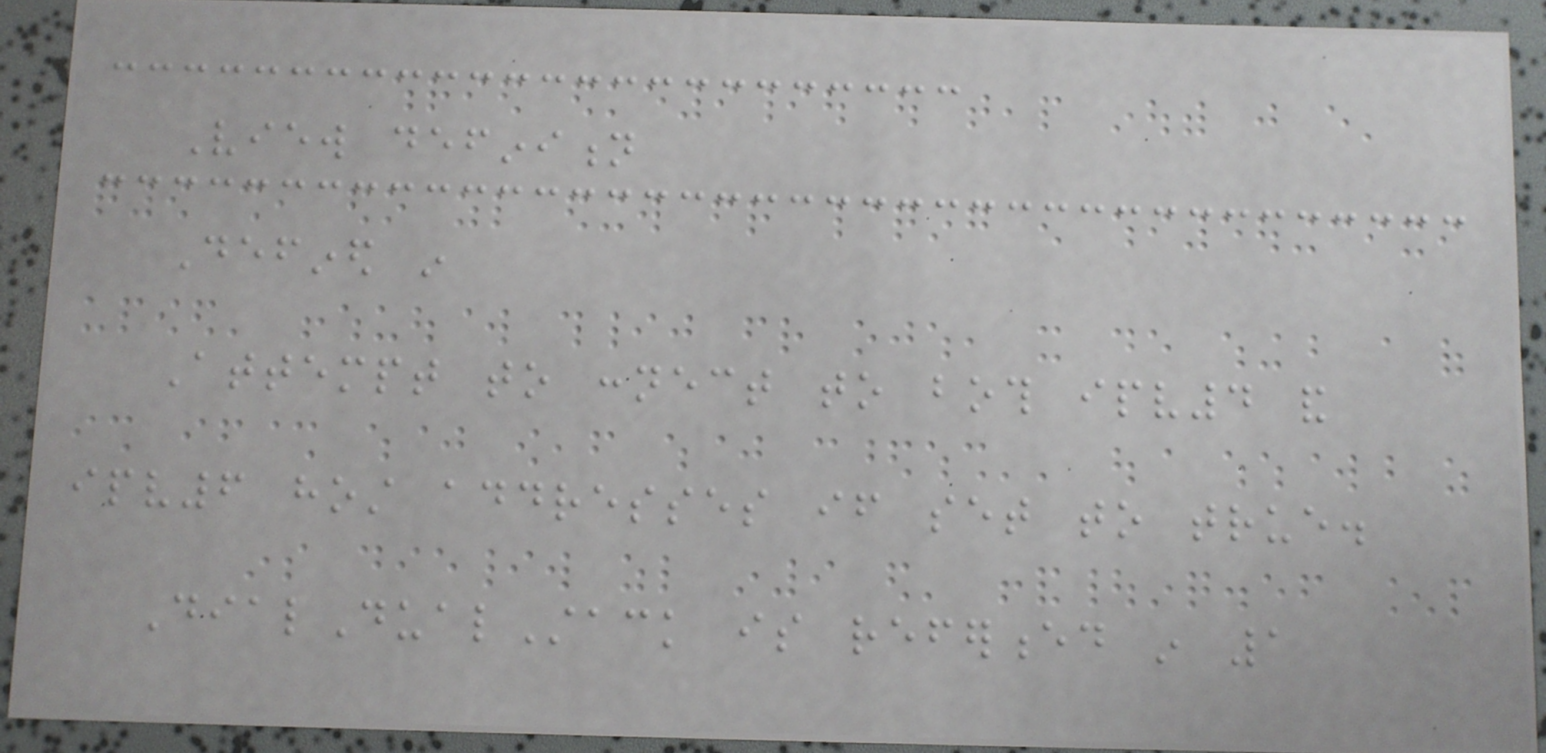View definition
Defined in
Attempt to connect to both ipv4 and
ipv6 host addresses if set to true.
DialDualStack is referenced in 1
